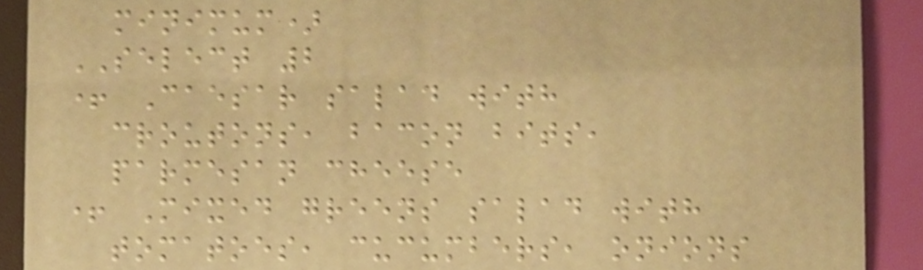minimum)
SELECT 2
+ Caesar salad with
croutons, bacon bits,
parmesan cheese
+ Mixed greens salad with
tomatoes, cucumbers, onions
